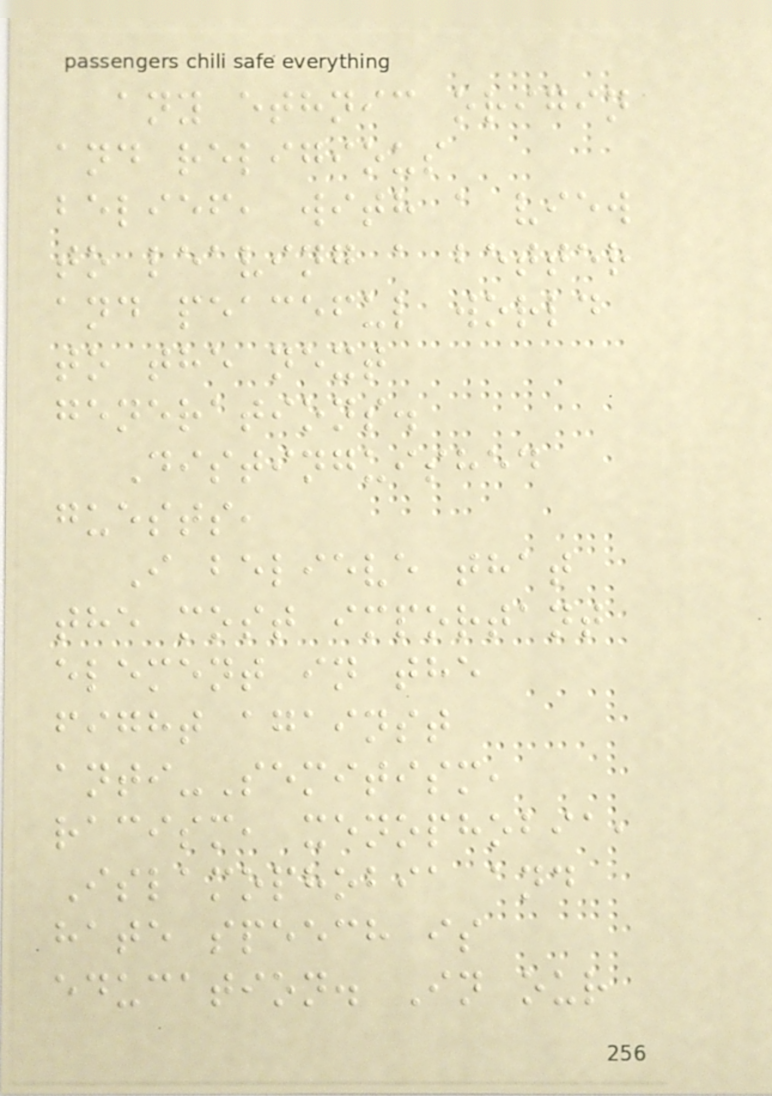any ethnic origin
and religious
belief, with a view
to leaving a better
and peaceful world
to the next
generations.
Distinguished
guests,
I believe that
the most important
element in the
fight against
anti-Semitism,
racism, xenophobia,
Islamophobia and
hate speech is
education. In our
